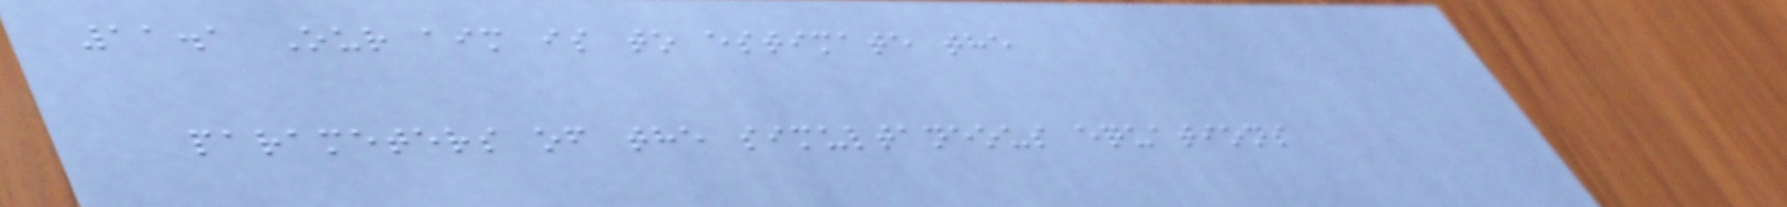11.1 Our aim is to estimate the
parameters of the simultaneous equations
